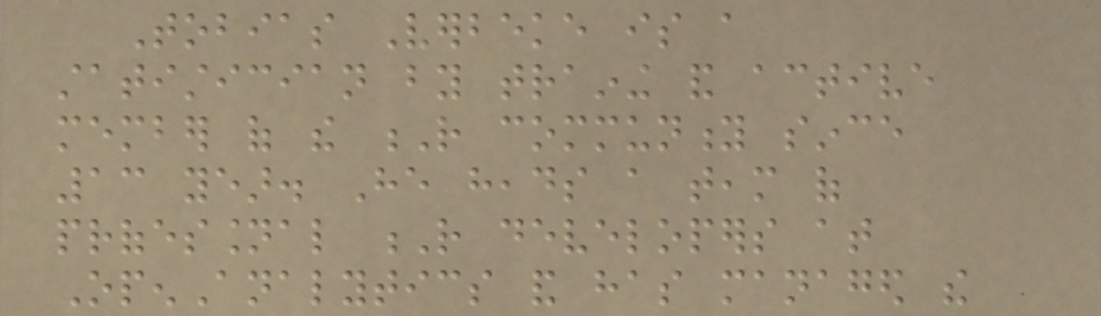Tobias Verbeke is a
statistician by training and active
member of the R community since
13 year. He heads a team of
professional R developers at
OpenAnalytics and has managed the
